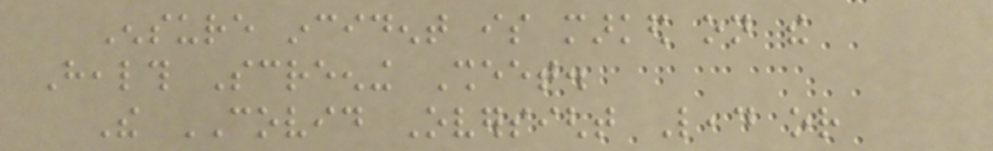Ensure incident is marked on the
Health Screening Sheet.
The COVID Oversight Lead or
